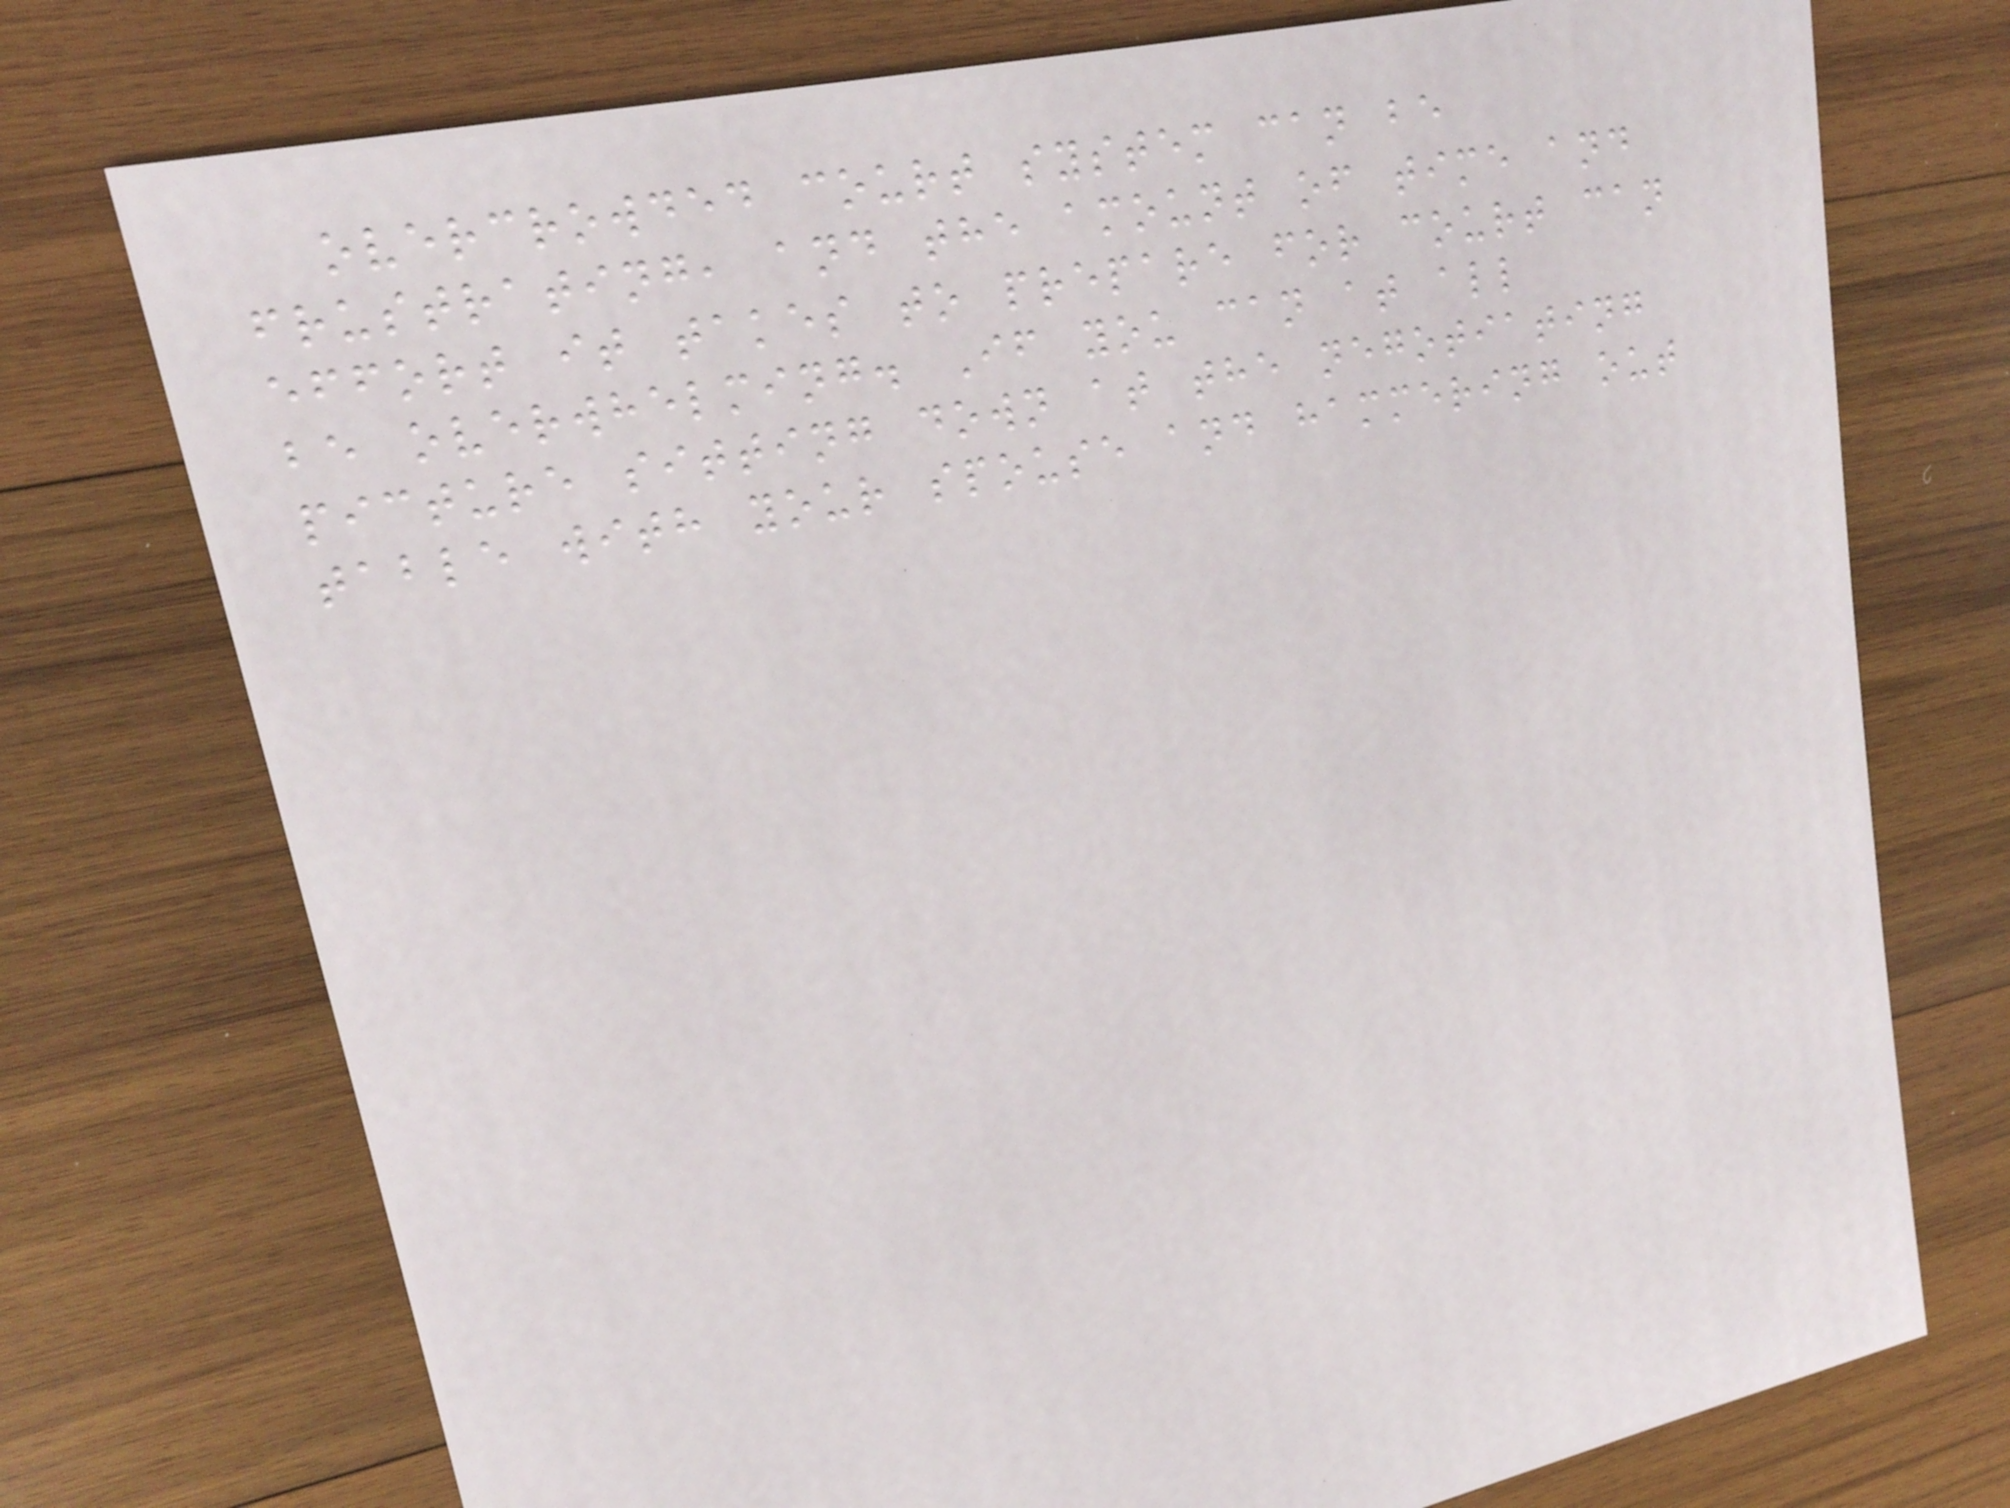overcrowded court system can be
frustrating, and the amount of time and
effort it takes to prepare for court can
be overwhelming. If you can at all
picture sitting down at the negotiating
table with your spouse and hammering out
